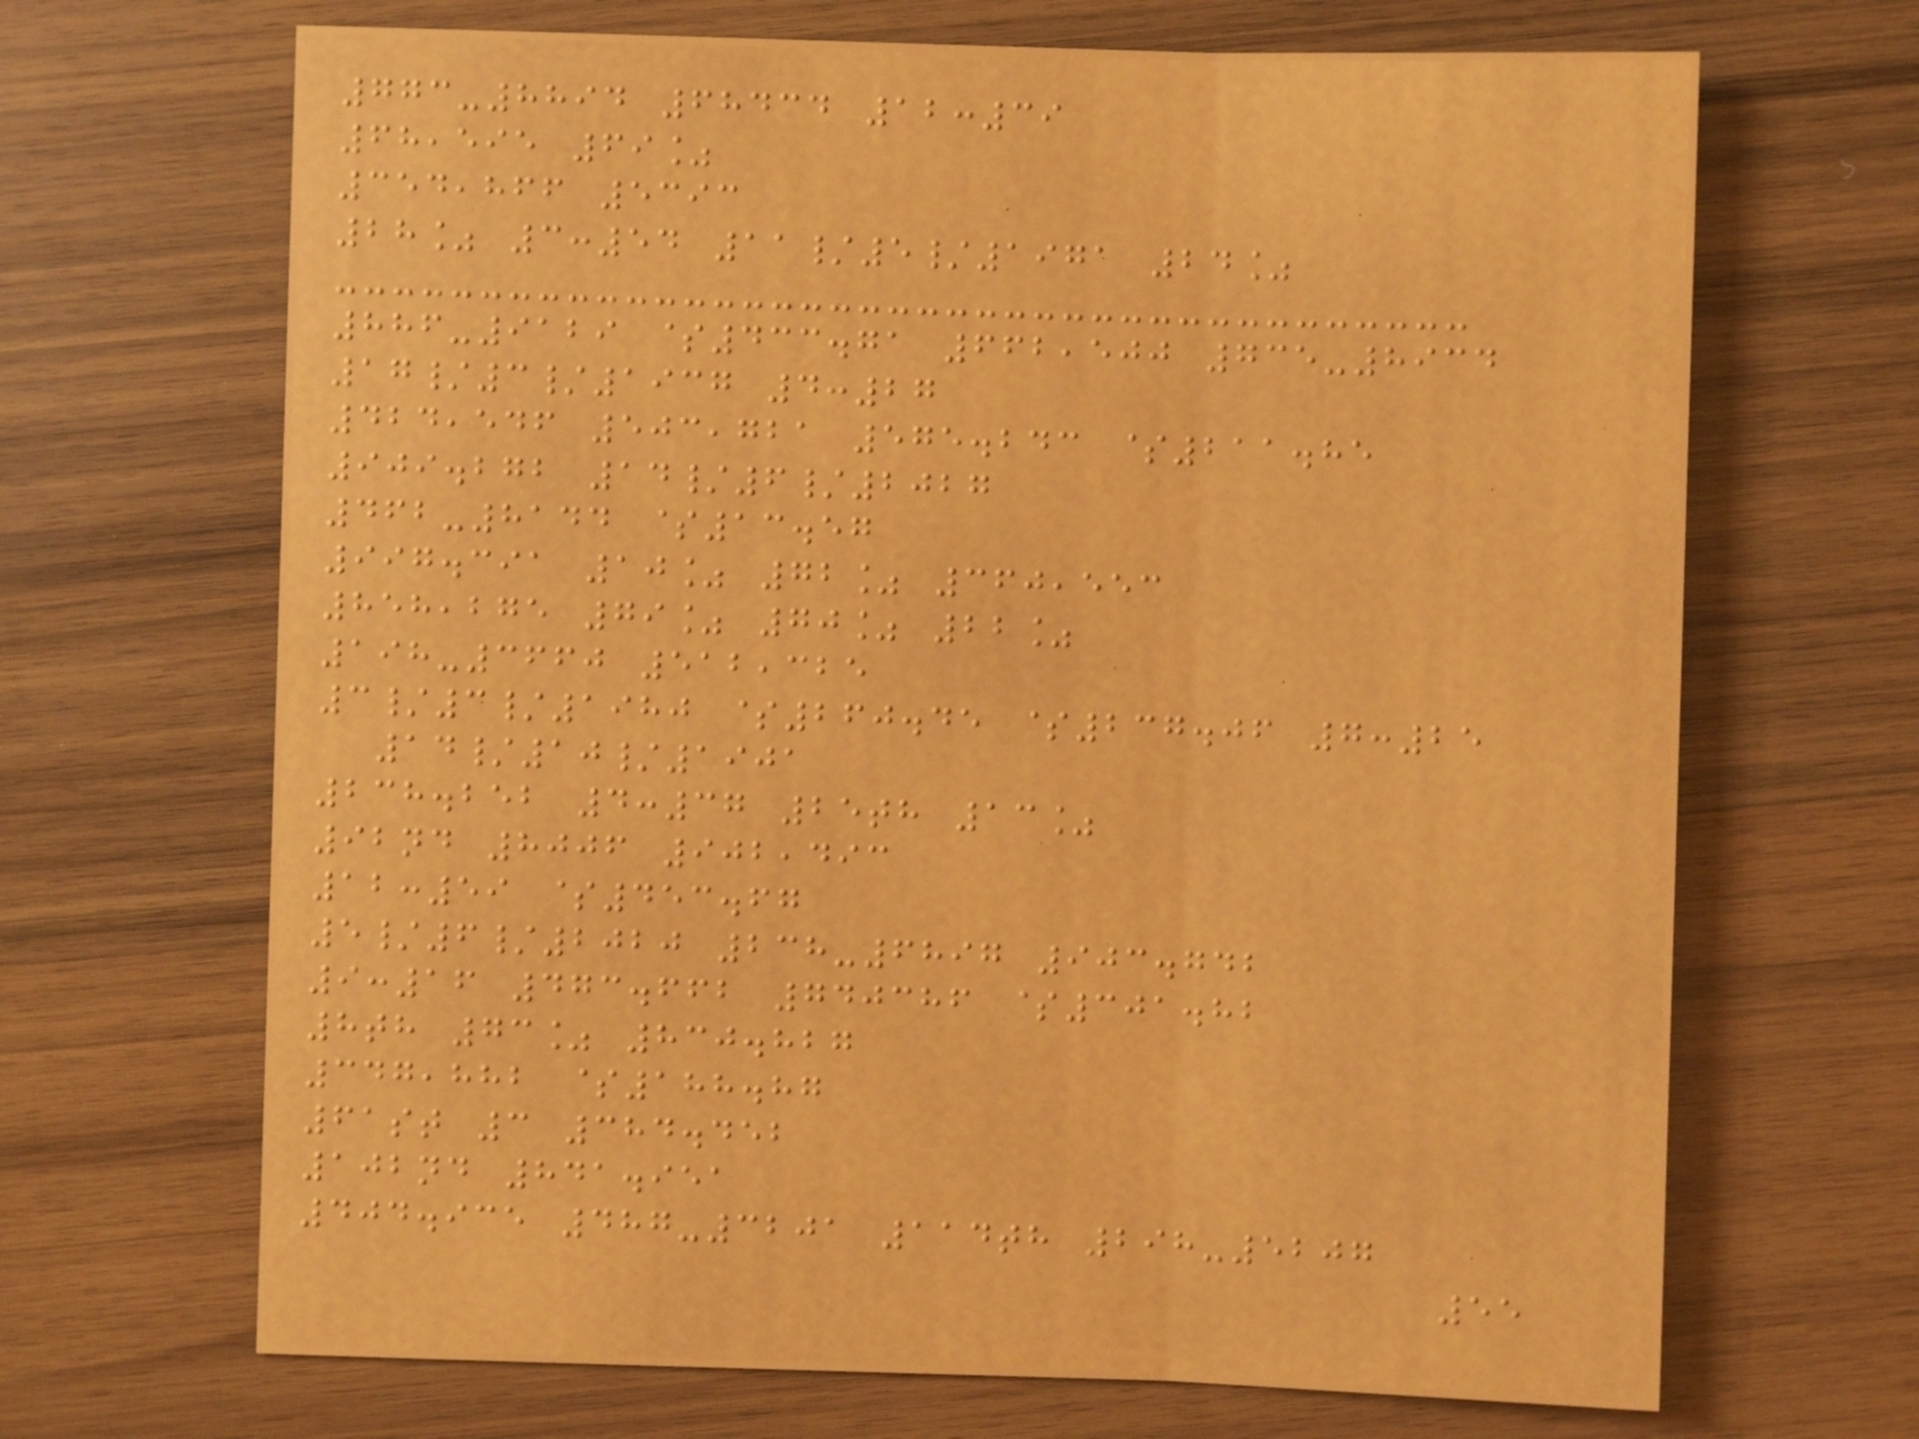773-8894 68434 12:39
68,595 69%
354,866 5393
28% 3:54 11/5/1971 24%
886-9129 $433.71 662,500 735-8934
17/3/1937 4:27
424,546 503,721 575.243 $211.85
909.272 14/6/2027
462-8144 $13.57
997.391 10% 72% 360,553
858,275 79% 70% 22%
198-3660 512,325
3/3/1980 $260.45 $237.06 7:25
14/10/1901
238.252 4:37 25th 13%
92nd 8006 902,493
12:59 $453.67
5/6/2020 238-6897 903.742
9:16 473.662 740386 $301.82
8th 73% 830.827
347,882 $188.87
61st 3 384.452
102nd 841.951
404.935 487-3201 114th 298-5207
55
